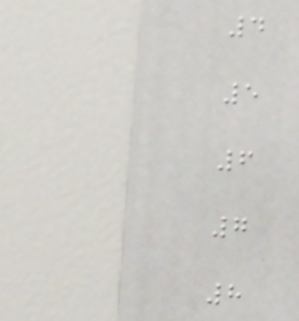4
5
6
7
8
